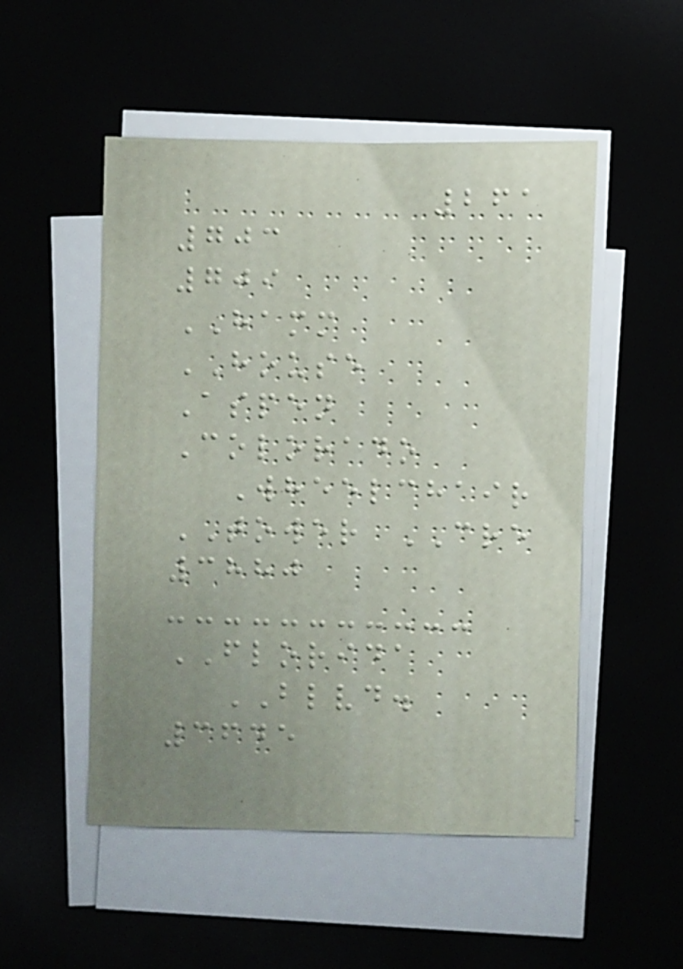261
703
709
HAMM
HOUSE
Aspen
Colorado
Wheelchair
TOWER CRE
3880
FLORIDA
BLVD.
3645
